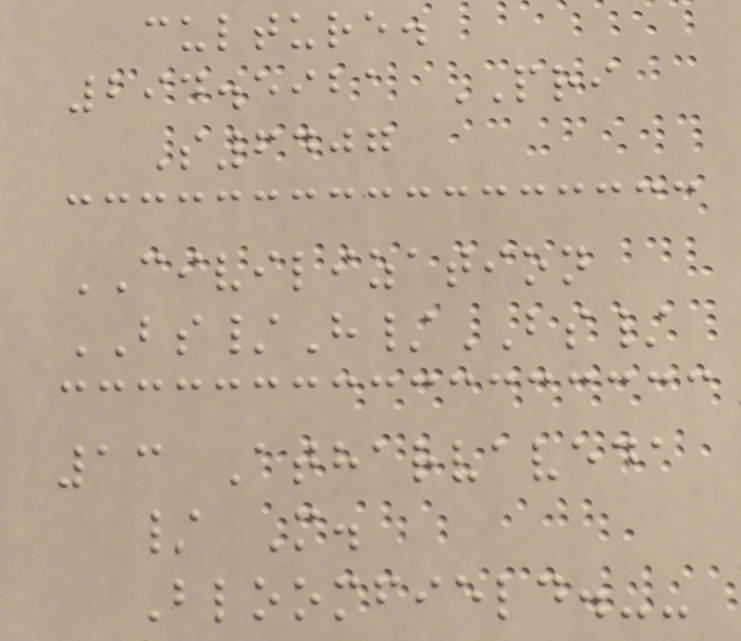culture.
294.5921 PRI
S6407
CIVILIZATION
BS/H/BS/
13 Atharvaveda
/ M.
Bloomfield.--
